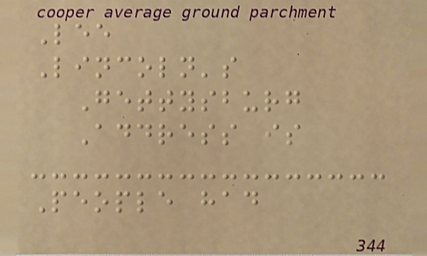Lee
Lincoln's
Gettysburg
Address is
People had
